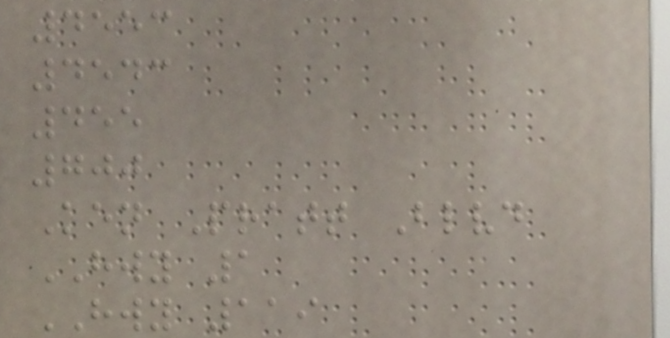4553
4543
455
700
Ken Pratt Blvd
HWY 1
HWY 119
